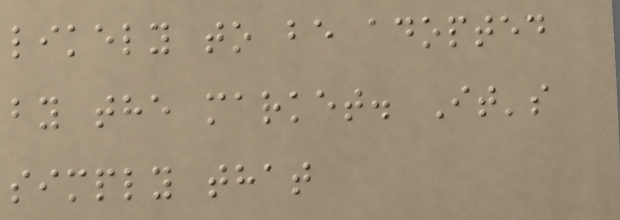likely to be adopted
by the market. It's
simply that
